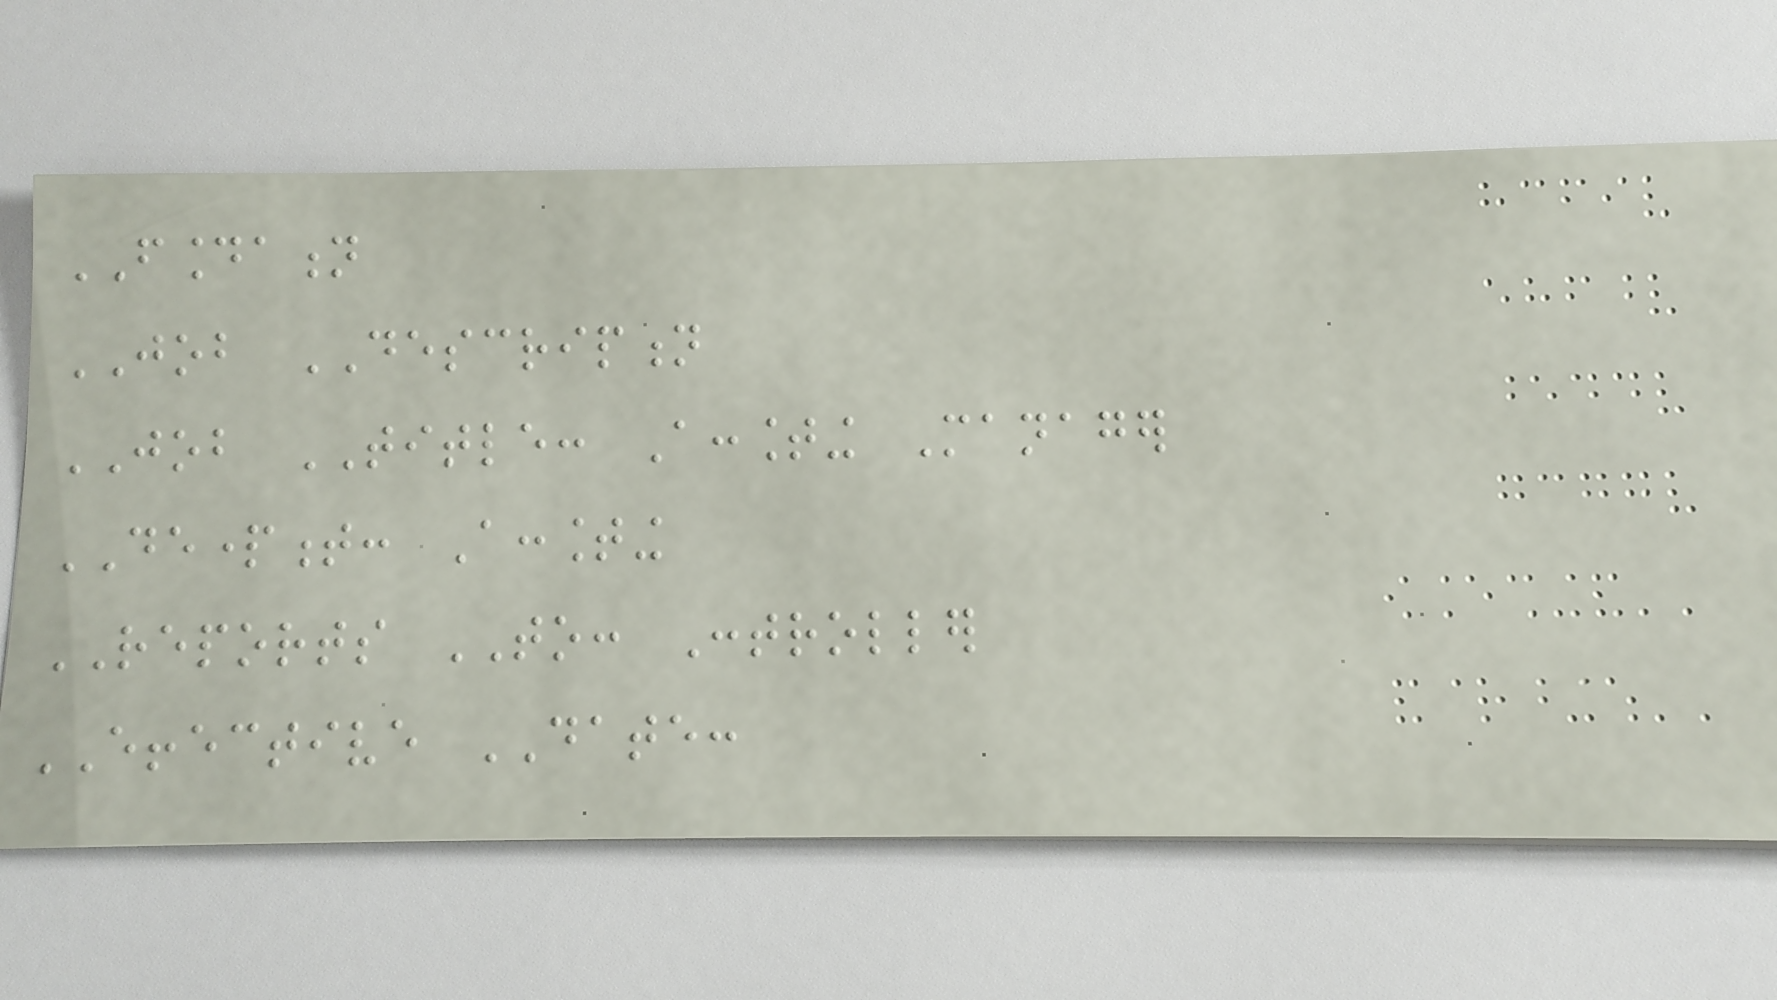FOUNDATION
JOB DESCRIPTION
JOB TITLE: Accounting Manager
DEPARTMENT: Accounting
REPORTS TO: Controller
EFFECTIVE DATE:
